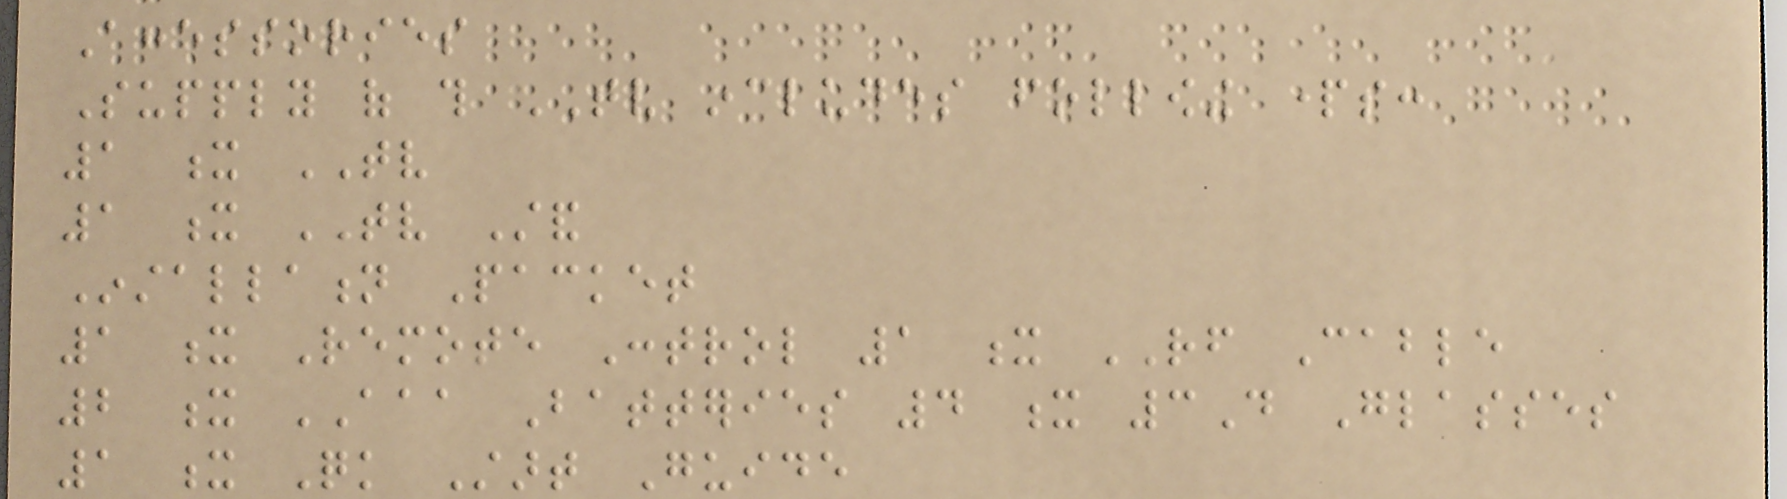Accessories
Supply of this TV includes following parts:
1 x TV
1 x TV Stand
Installation Packet
1 x Remote Control 1 x RF Cable
2 x AAA Batteries 4 x 3D Glasses
1 x Quick Start Guide
